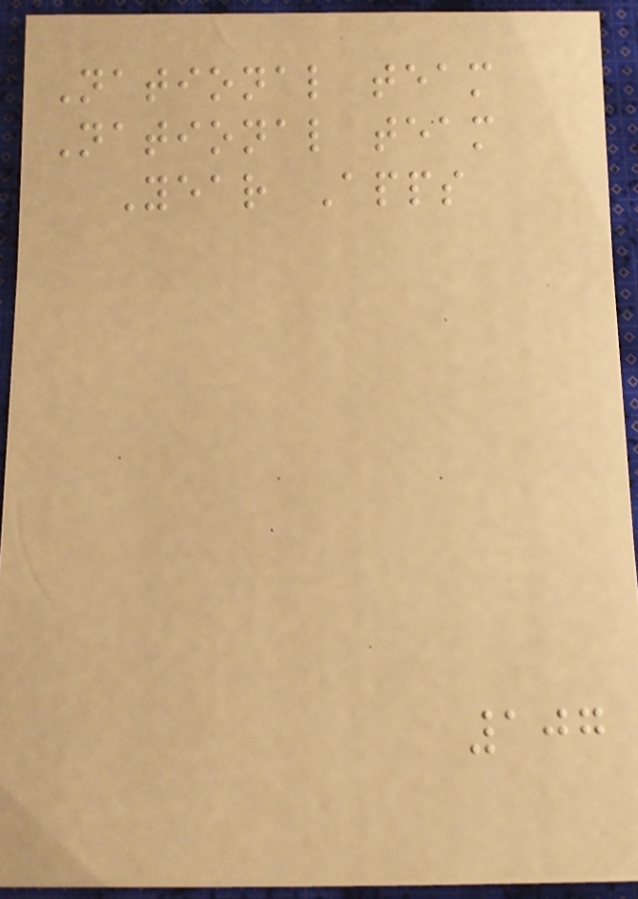National team
National team
Year Apps
107
